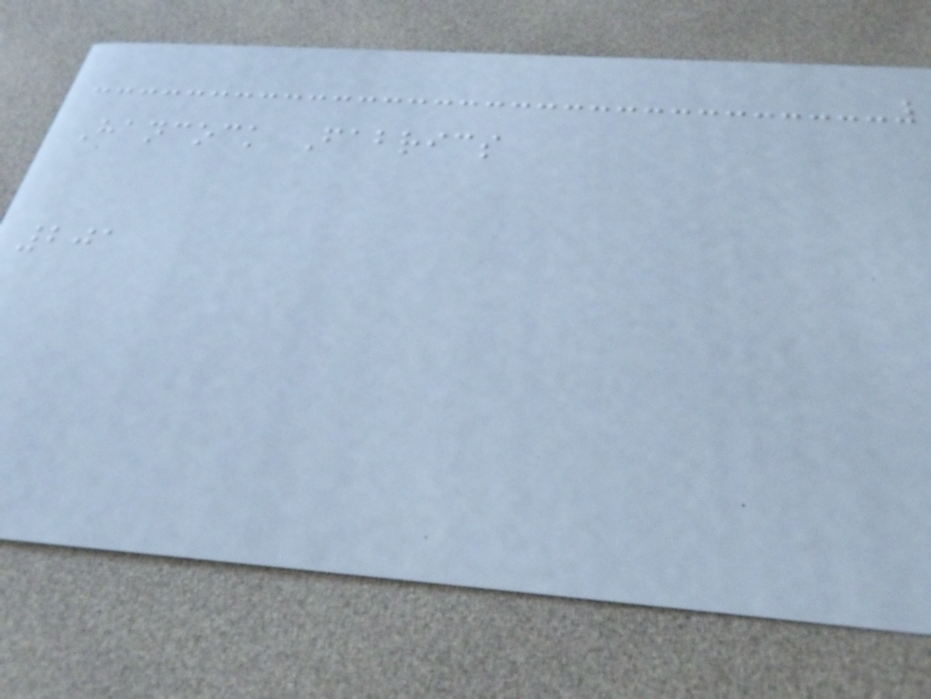Hancock Fabrics
201
